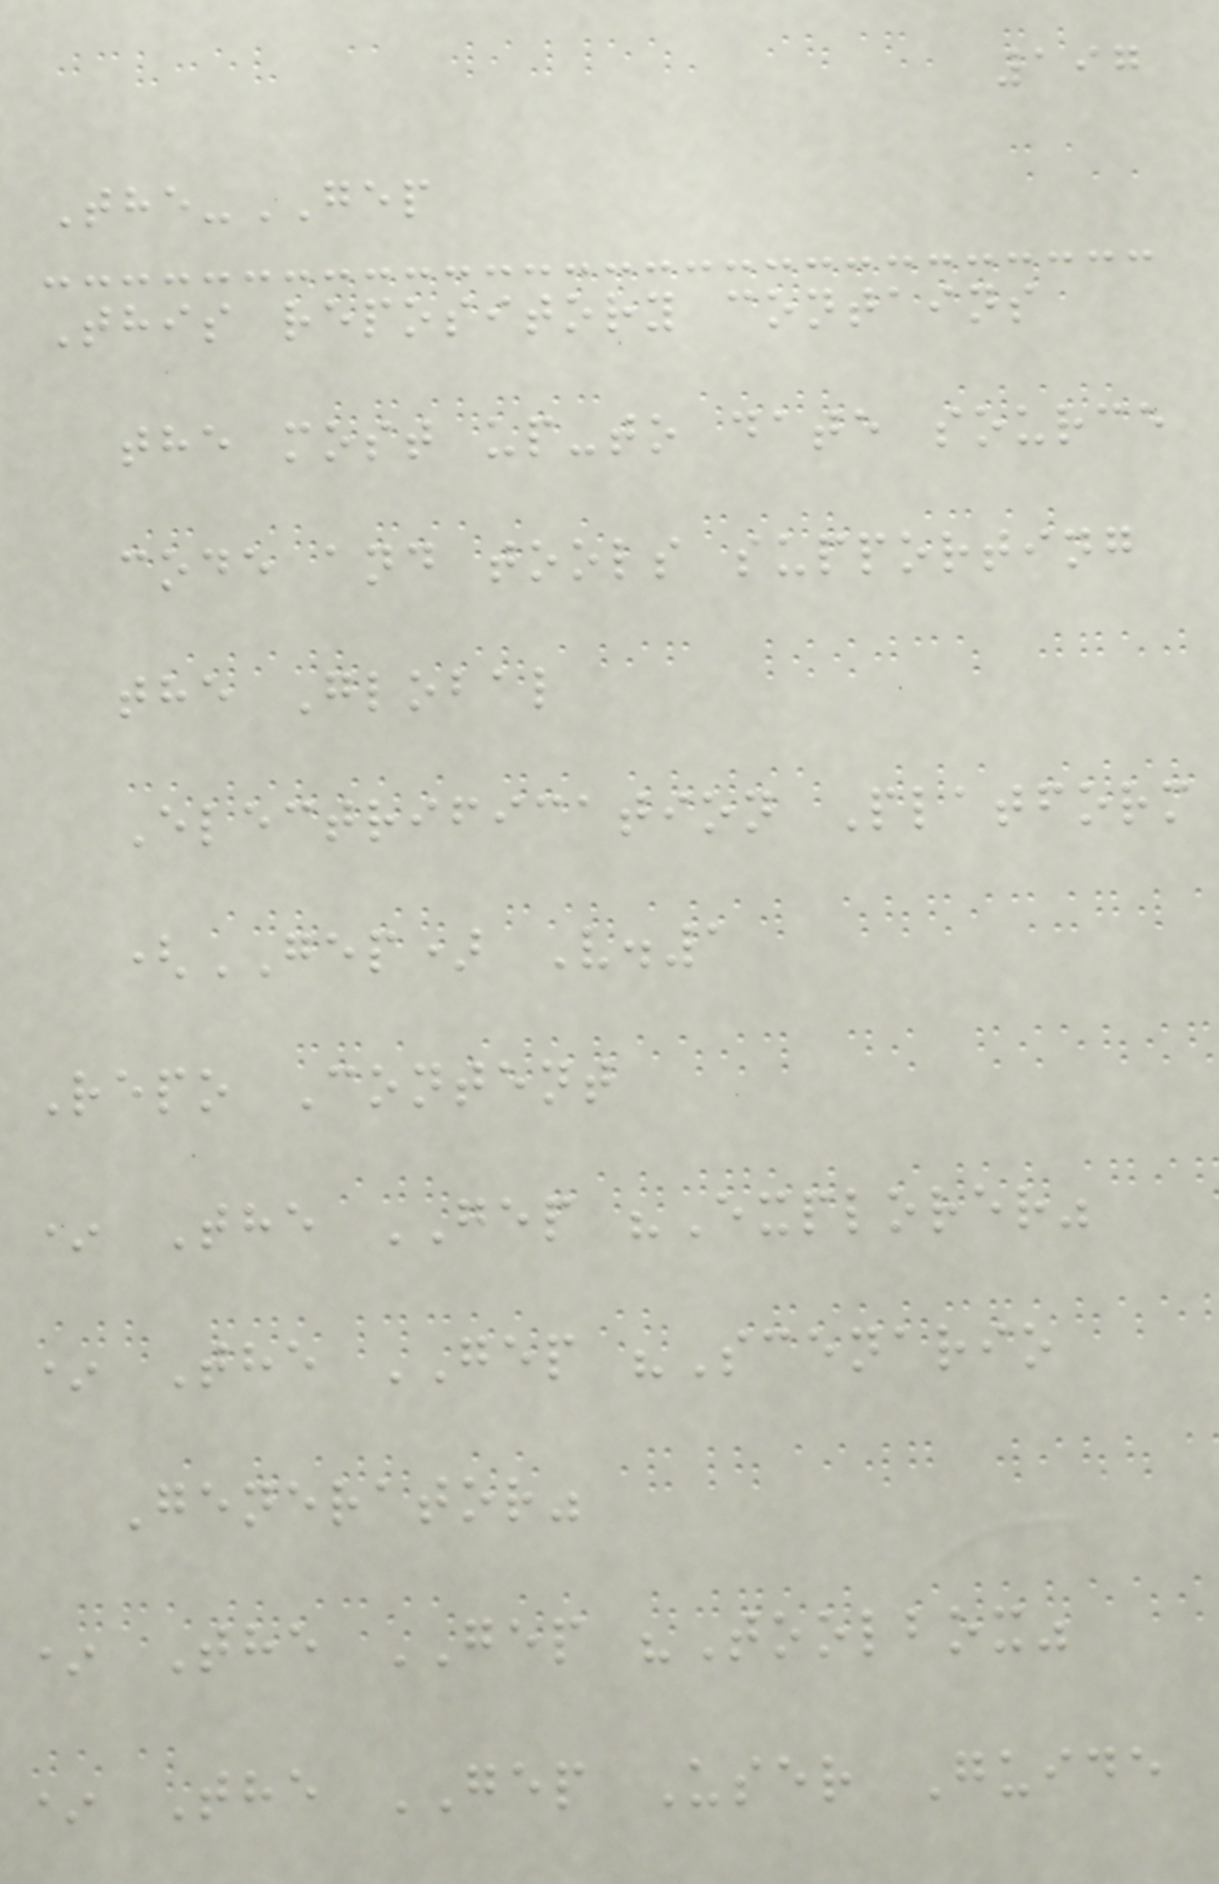197
The-GEP
This repository contains
the most up-to date source
code and tools supporting
the Global
Electrification Platform
(GEP) V.1
Repo Content
* The GEP "Explorer"
* The GEP "Scenario
Generator"
* The GEP "Toolbox"
* The GEP User Guide
